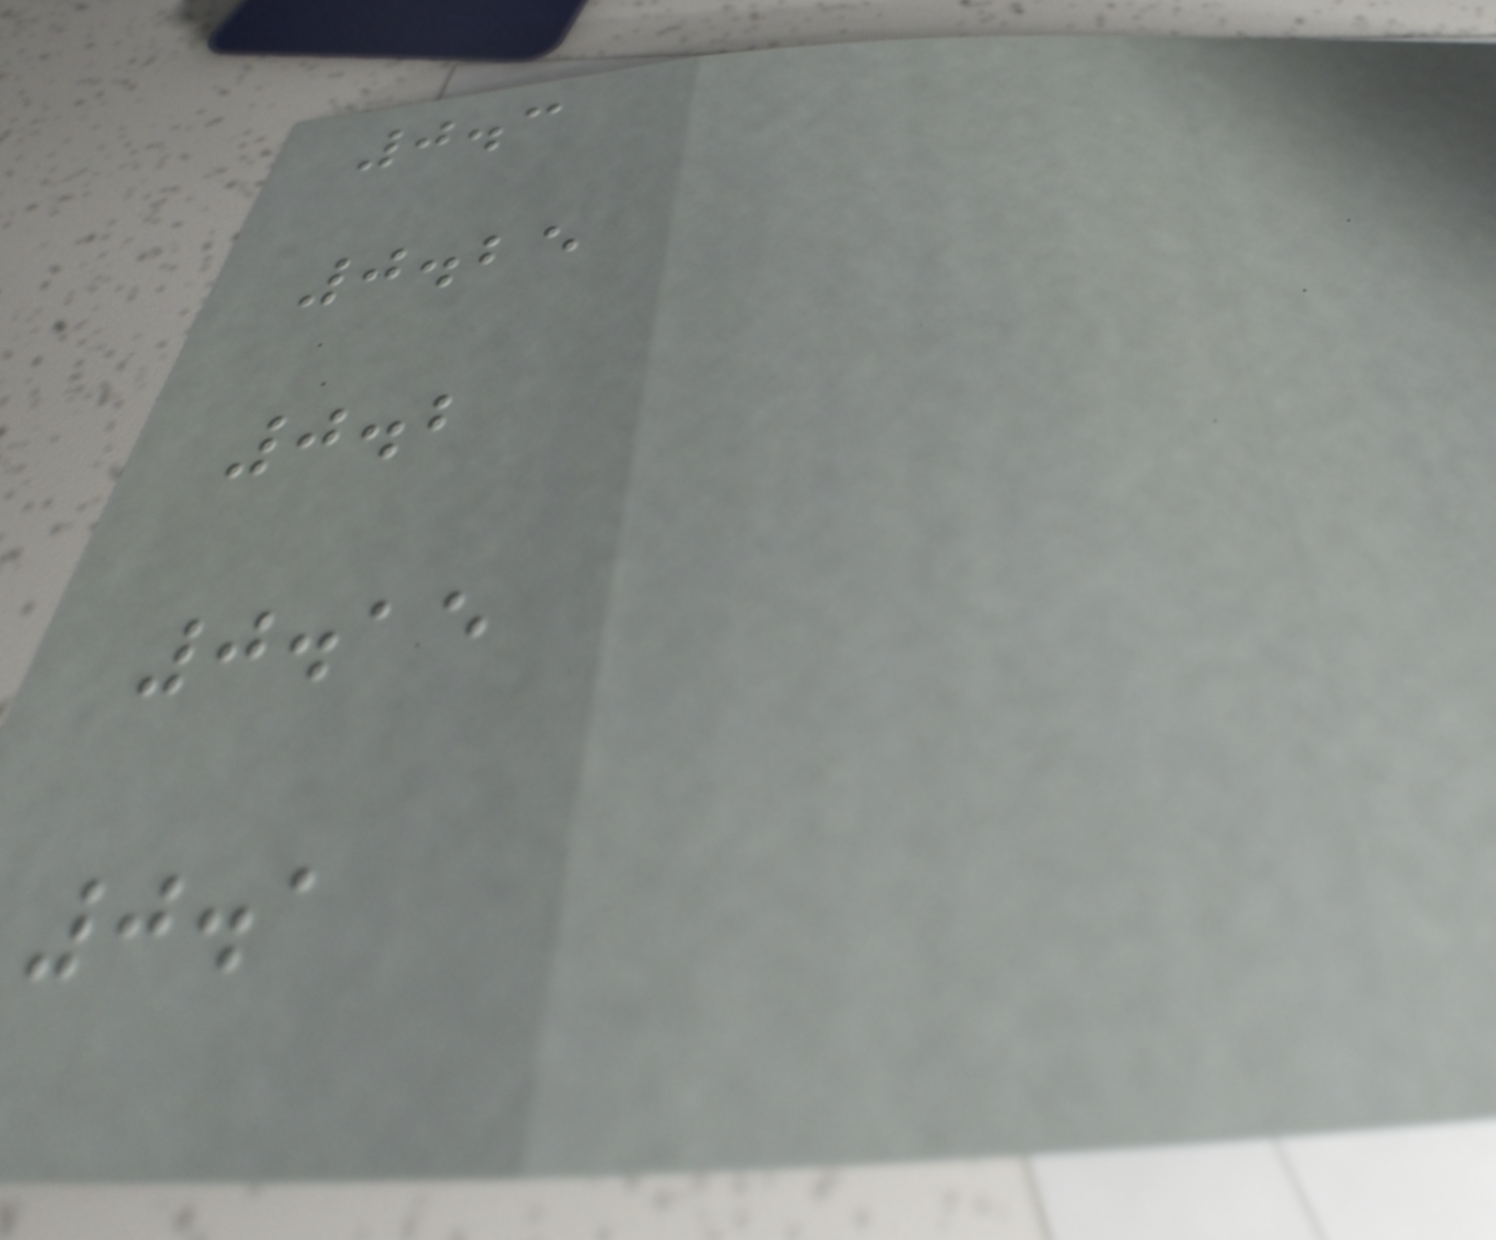0.3
0.25
0.2
0.15
0.1
